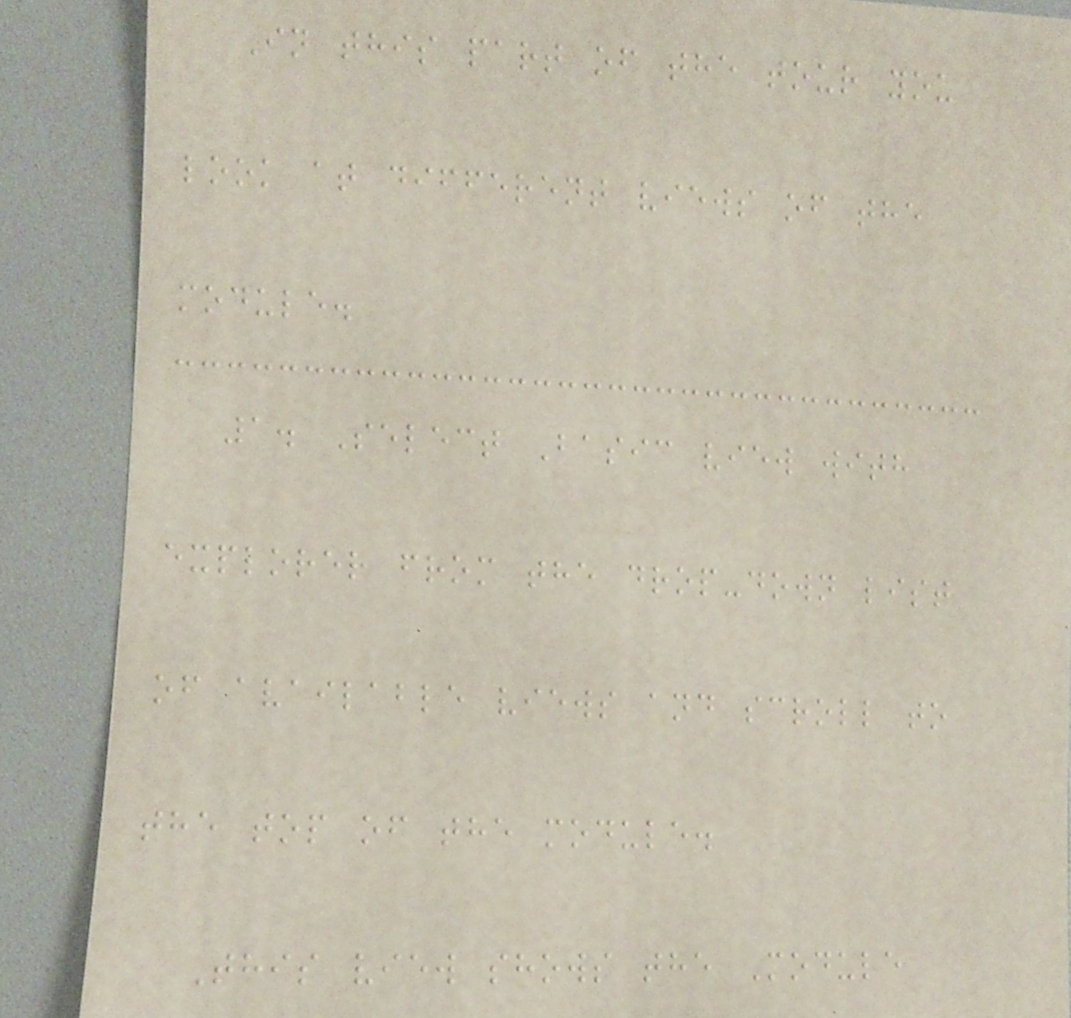In this part of the tour you
look at different views of the
module.
1. Select Basic view with
explorer from the drop-down list
of available views and scroll to
the top of the module.
This view shows the Module
